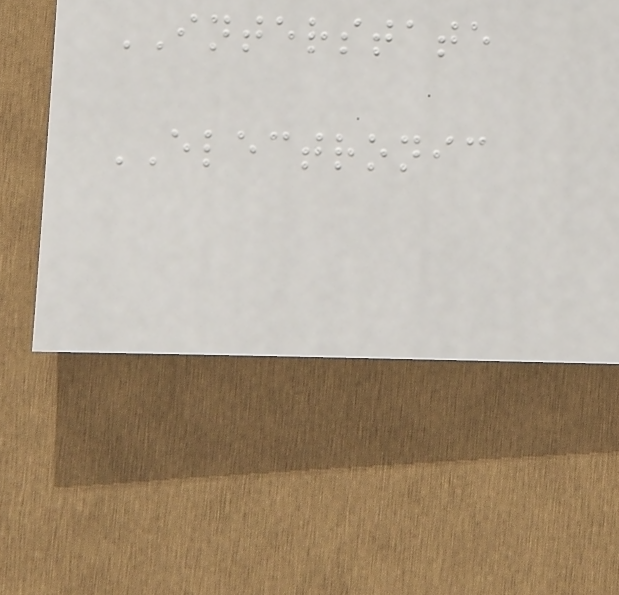INTERSTATE
ELECTRONIC
